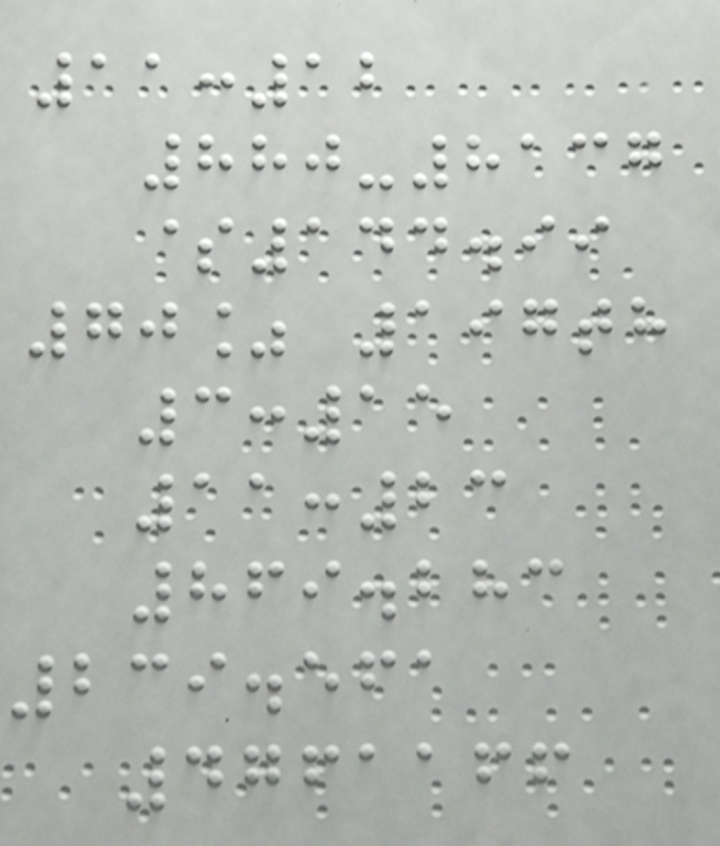11:12
880-8137
$144.99
70% 197th
3:15
11:23
869.283
239.561
4761166
